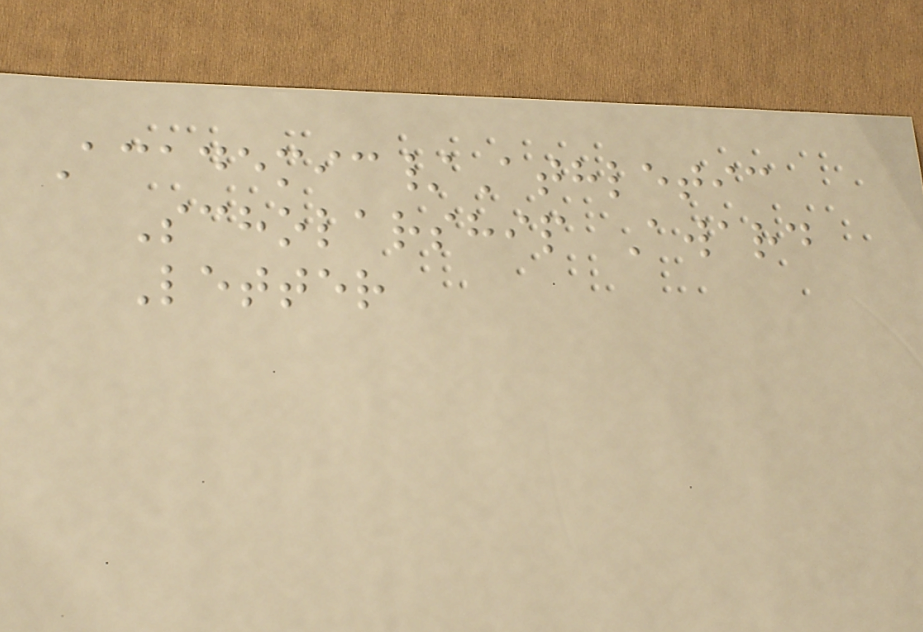Academic/Athletic
Scholarship Award
Letter
